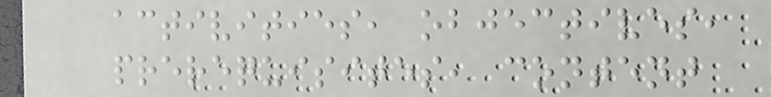activities, objectives,
prerequisites, content
